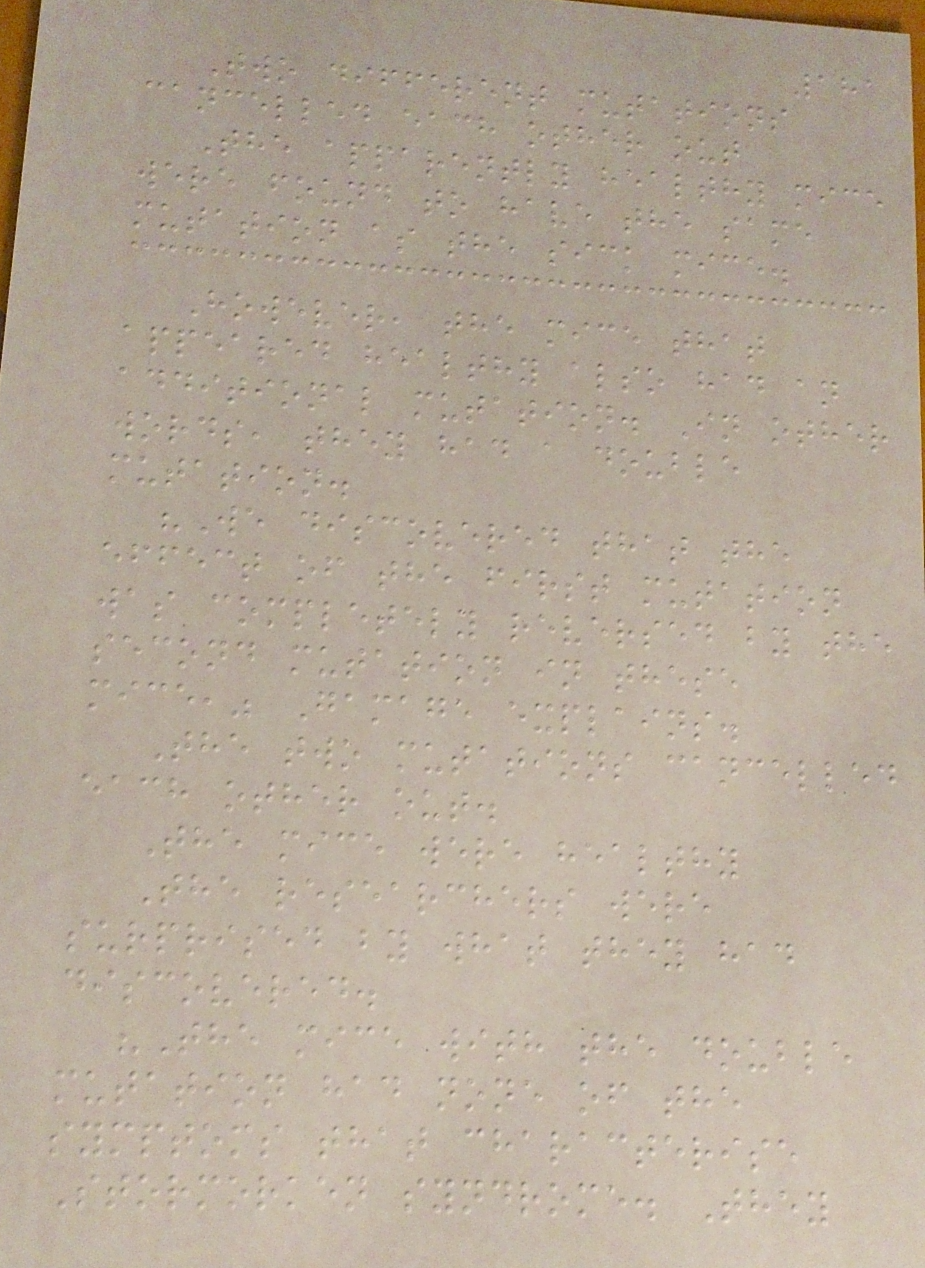181
Two different mutations
cancelled each other out
The apparently healthy mice
were found to have the same
mutation as the sick mice.
However, the mice that
appeared healthy also had an
additional mutation. In other
words, they had a double
mutation.
"We discovered that the
effect of the first mutation
was completely reversed by the
second mutation in these
mice," Gamage explains.
The two mutations cancelled
each other out.
The mice were healthy
The researchers were
surprised by what they had
discovered.
"The mice with the double
mutation had none of the
symptoms that characterise
Stormorken syndrome. They
